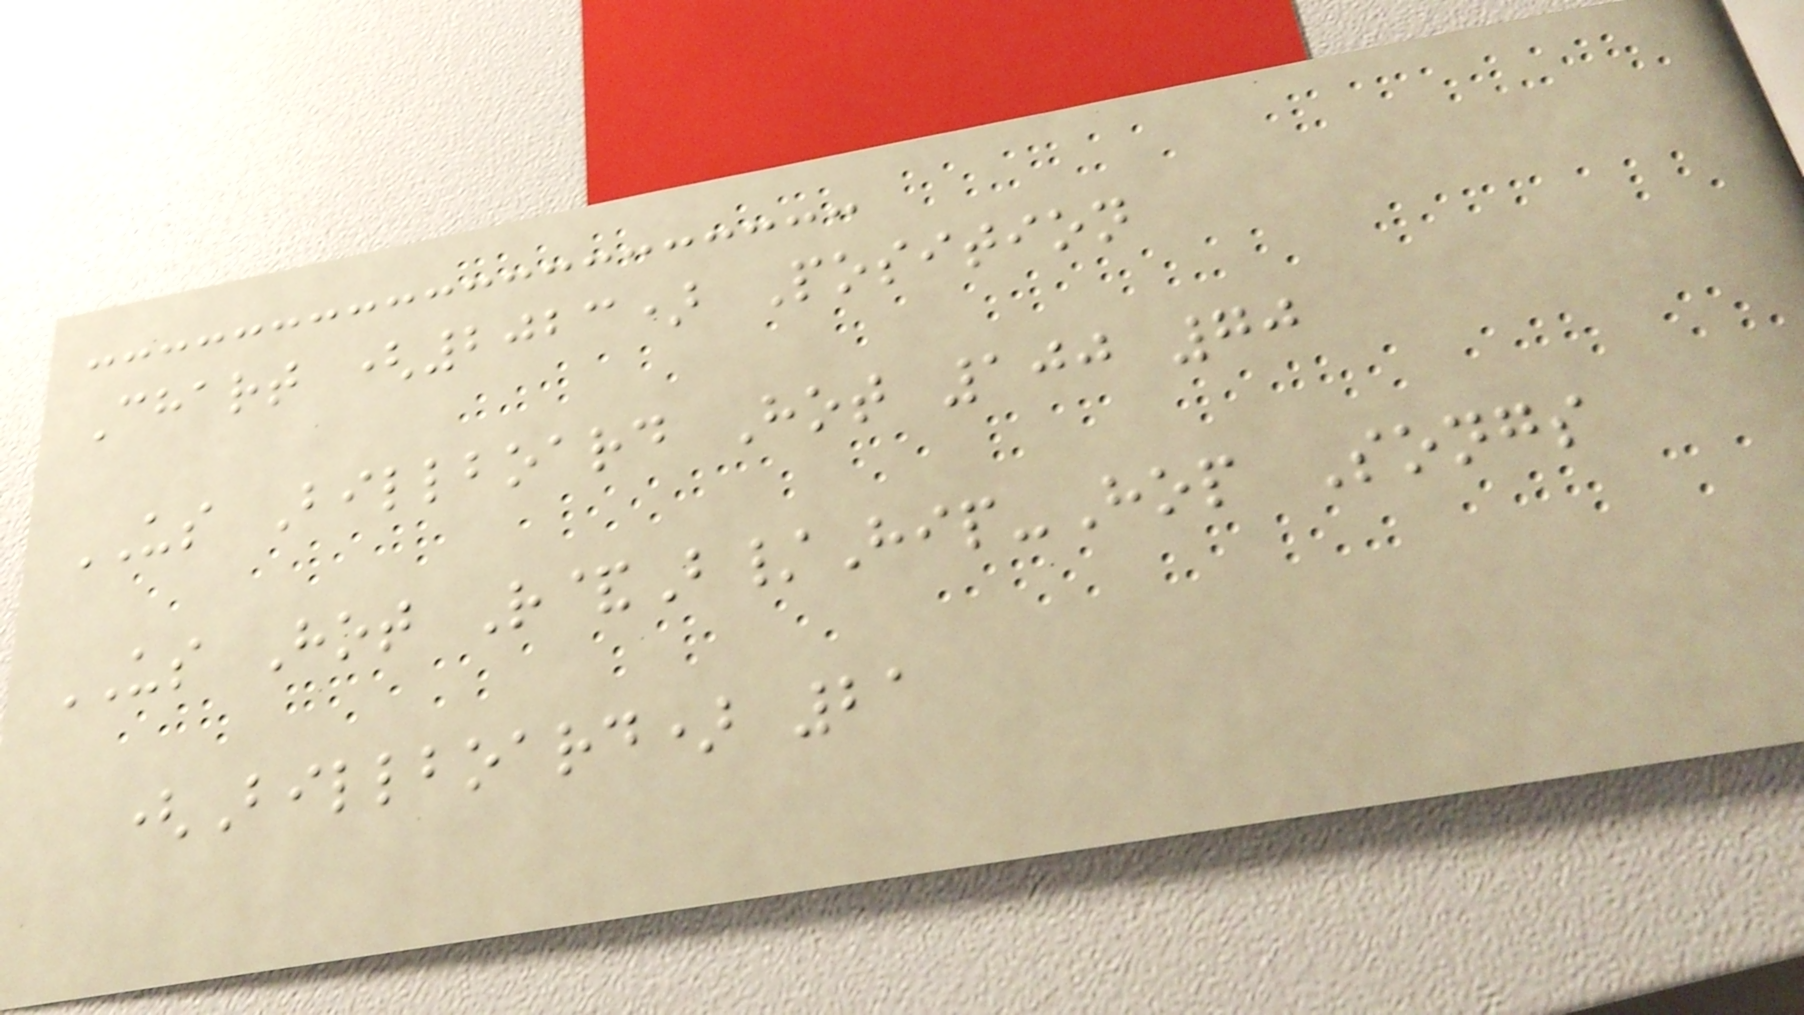Chart (2023) Position
US Billboard Hot 100 70
US Hot R&B/Hip-Hop Songs
(Billboard) 21
